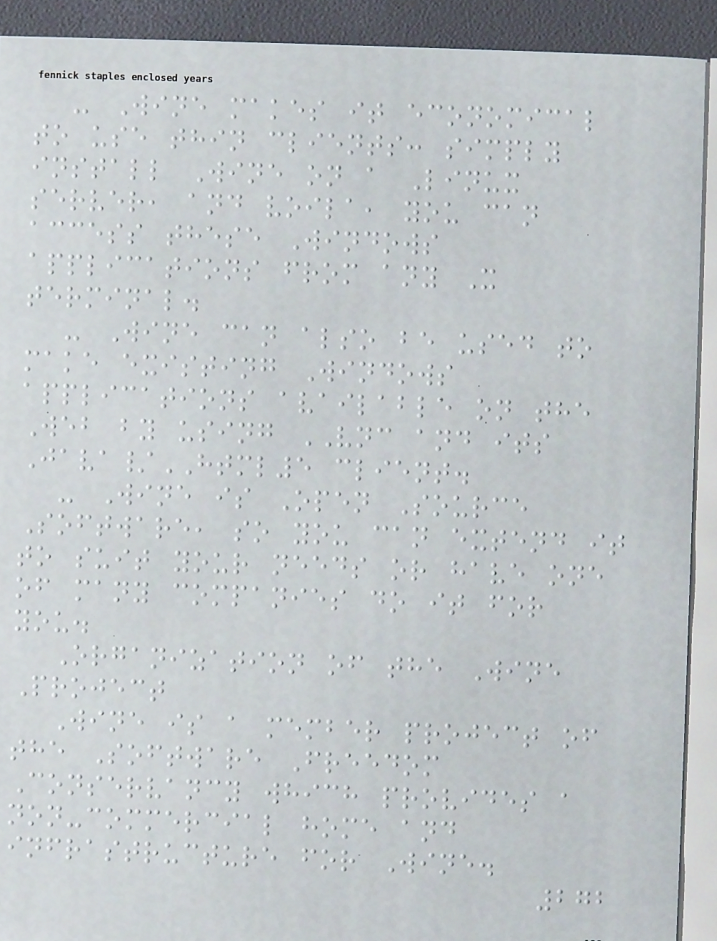- Wine makes it economical
to use thin clients: simply
install Wine on a Linux
server, and voila, you can
access these Windows
applications from any X
terminal.
- Wine can also be used to
make existing Windows
applications available on the
Web by using VNC and its
Java/HTML5 client.
- Wine is Open Source
Software, so you can extend it
to suit your needs or have one
of many companies do it for
you.
Organization of the Wine
Project
Wine is a member project of
the Software Freedom
Conservancy which provides a
non-commercial home and
infrastructure for Wine.
272
